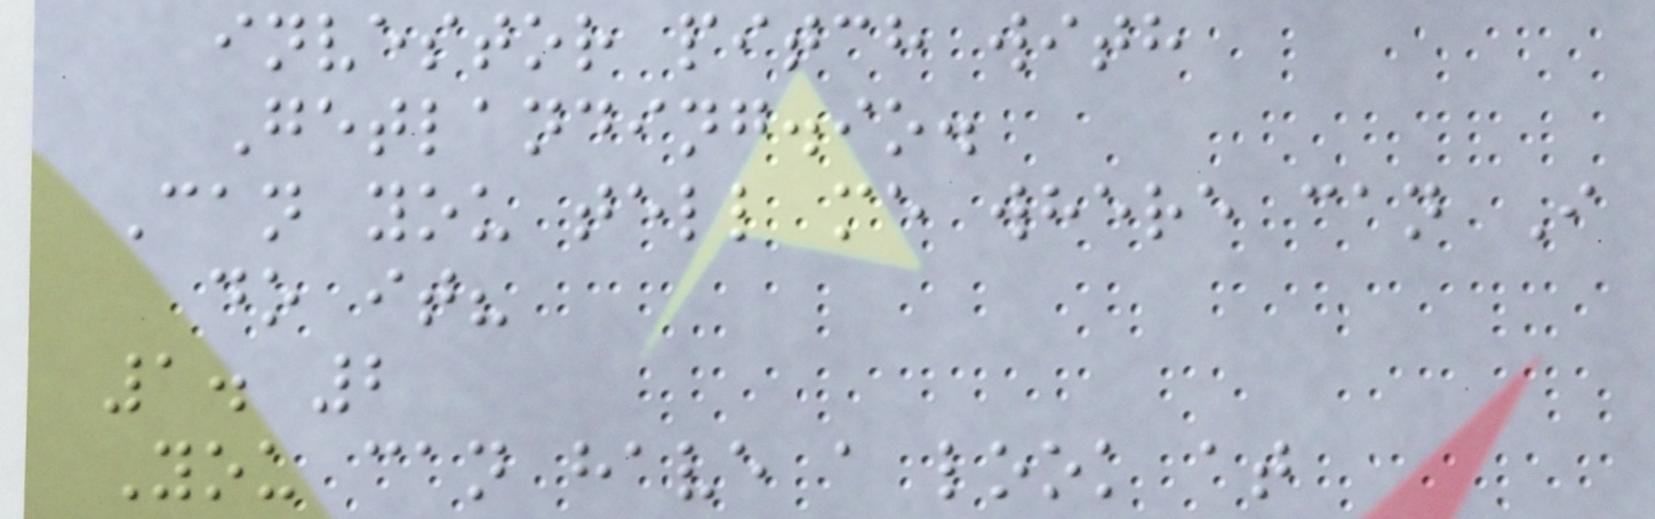investor pitch with
Getlanding.io.
Can you tell me where can I
do it?
1. 2
You can have a look at
